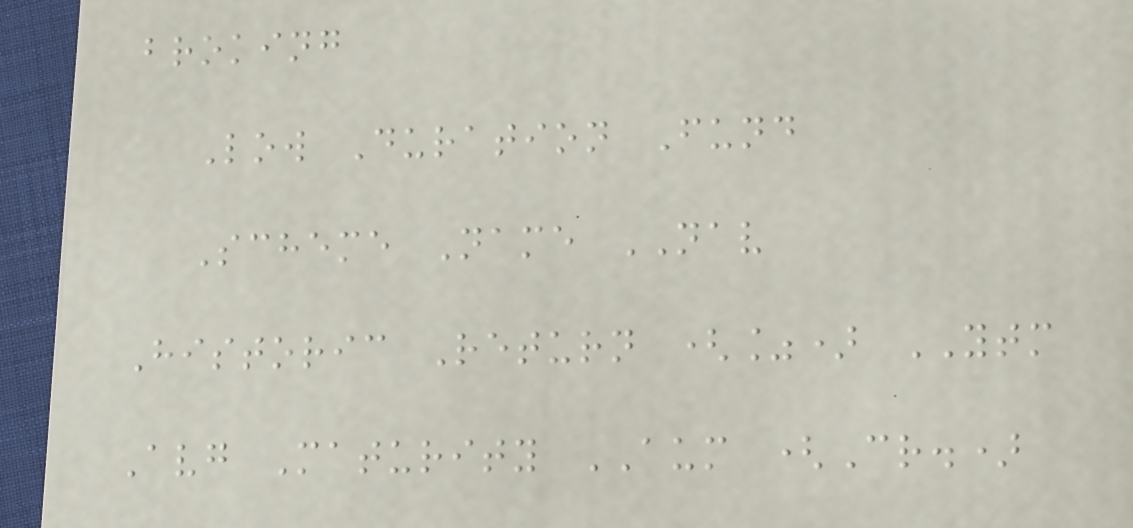broking
Low Duration Fund
Scheme Name NAV
Historic Return (%) YTM
Avg Maturity AUM (Cr.)
